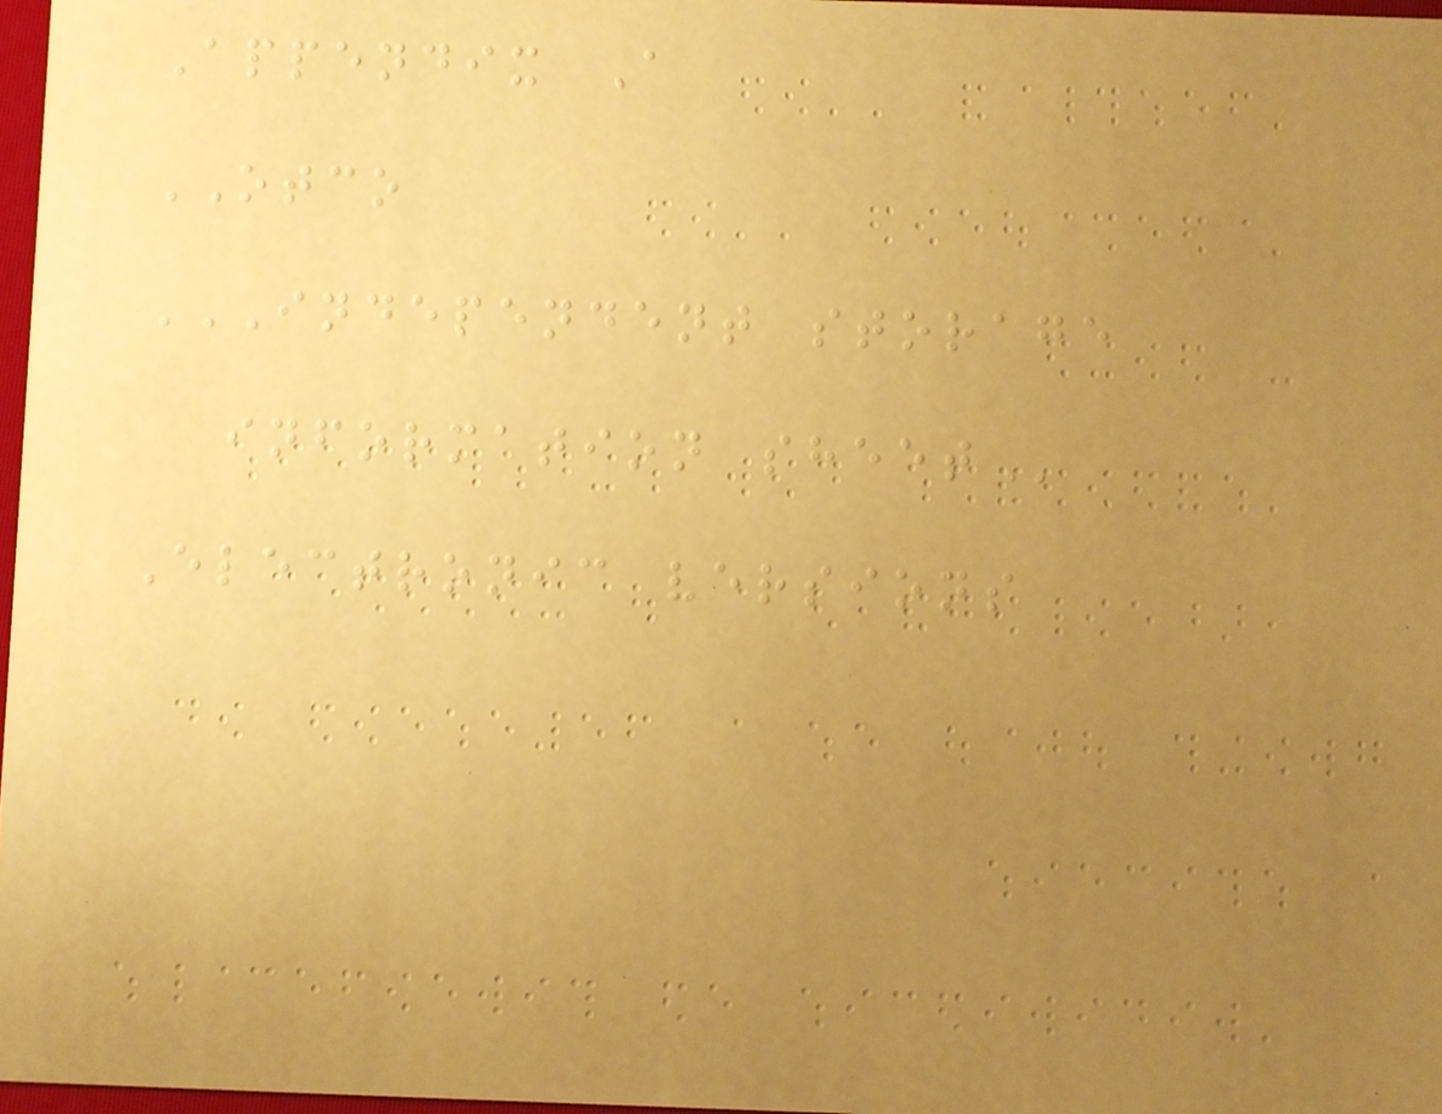Appendix A
OTCO
INDEPENDENT STORAGE
INFORMATION SHEET
Electronic versions
